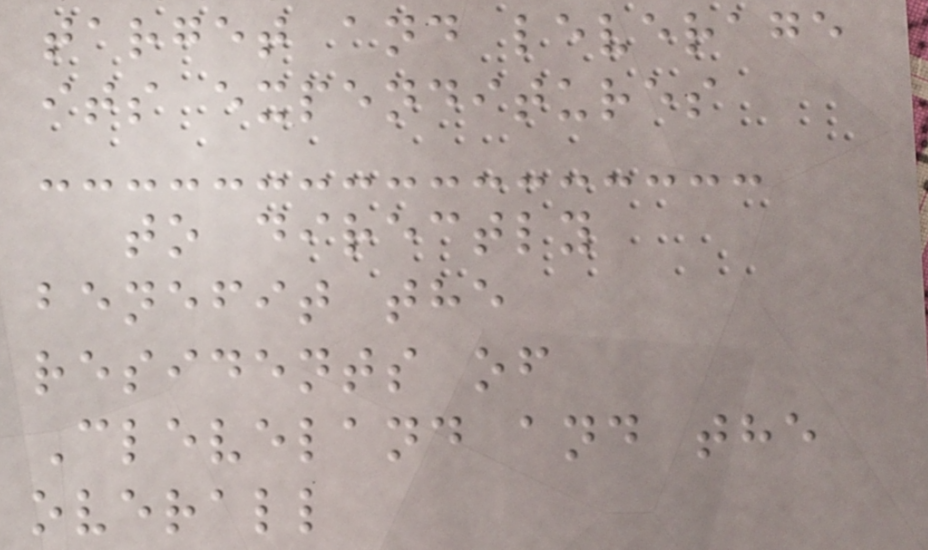target and leverage
its expenditures
to directly
benefit the
residents of
Cleveland and the
overall
